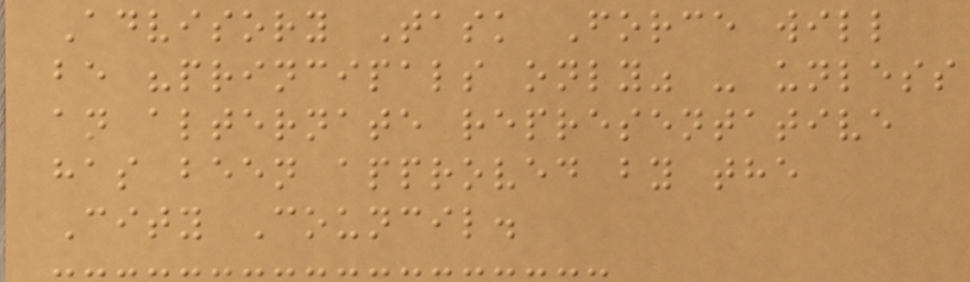Advisory Task Force will
be "principals only" - unless
an alternate representative
has been approved by the
City Council.
